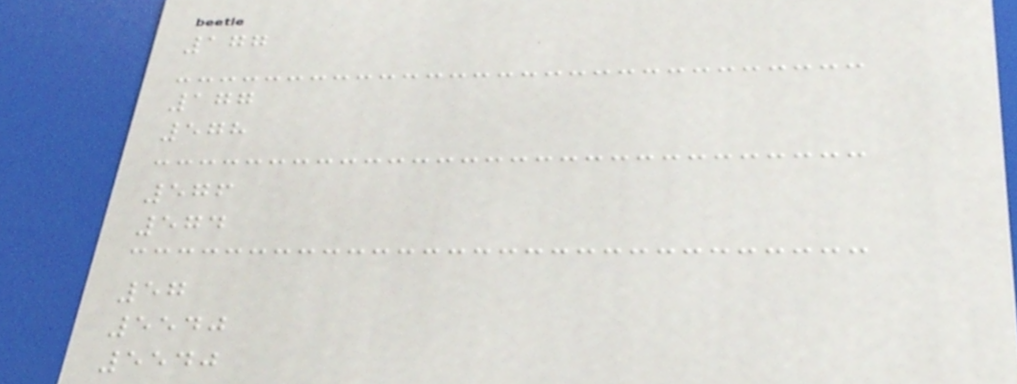177
177
578
576
574
57
5540
5540
